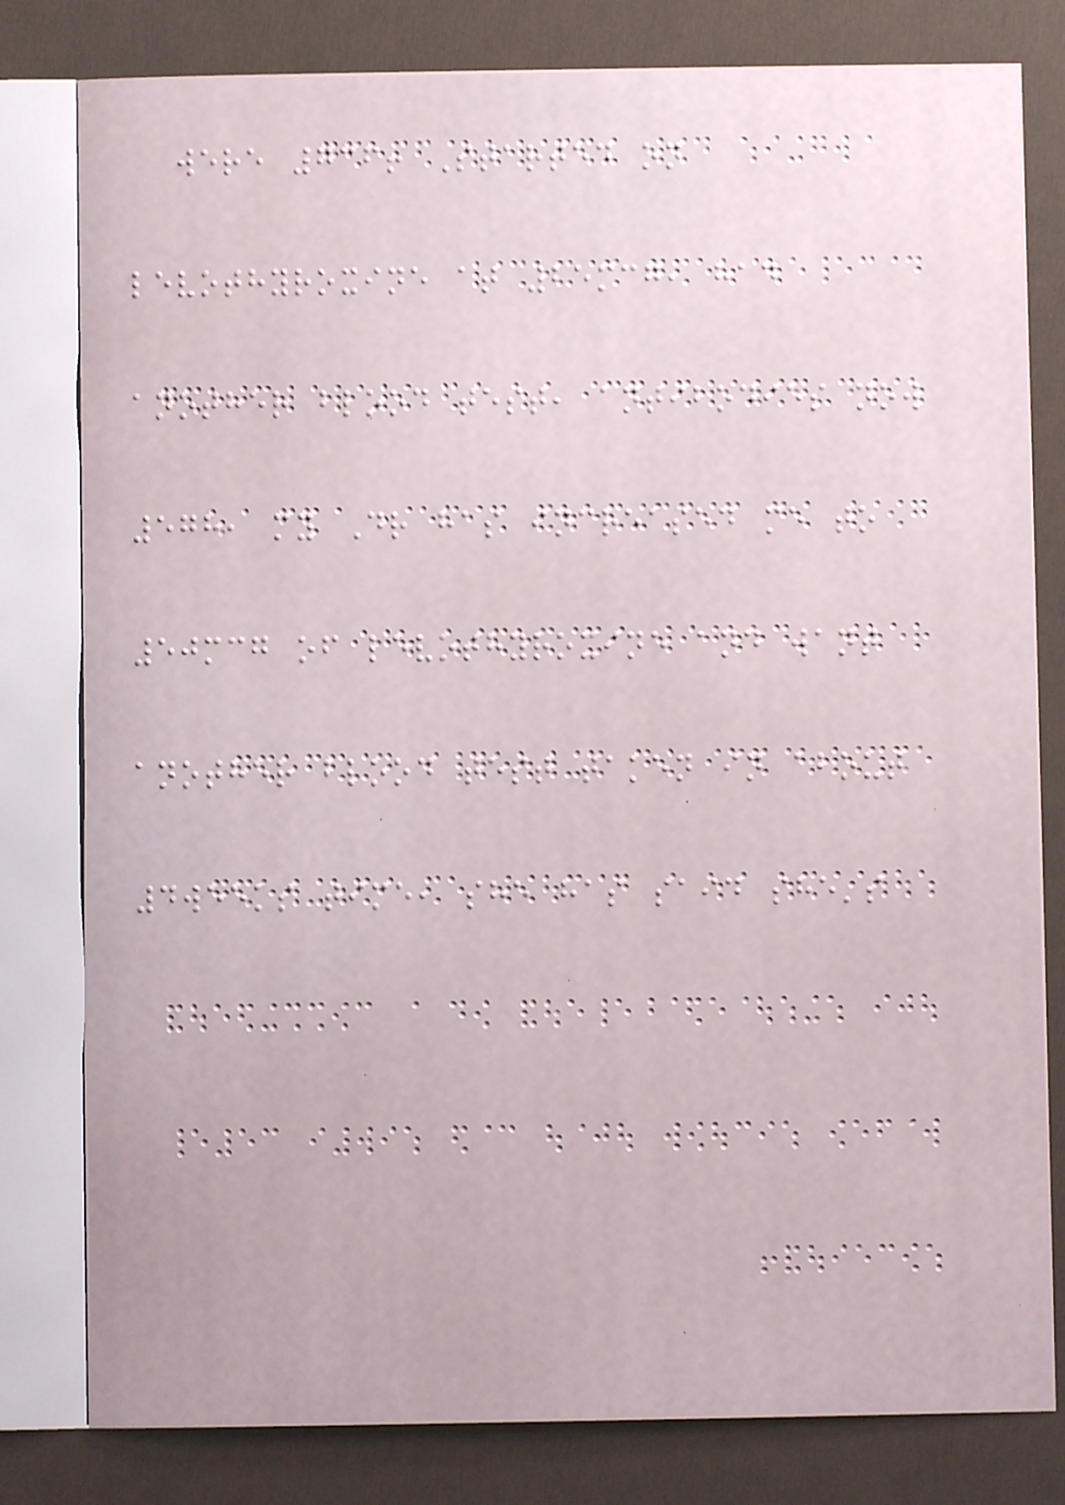were 736! Started on
levothyroxine at 25mcg, had
another blood test, antibodies now
578, my Dr has increased me to
50mcg of levothyroxine and want
another blood test taken in about
4weeks time, she has said she's
